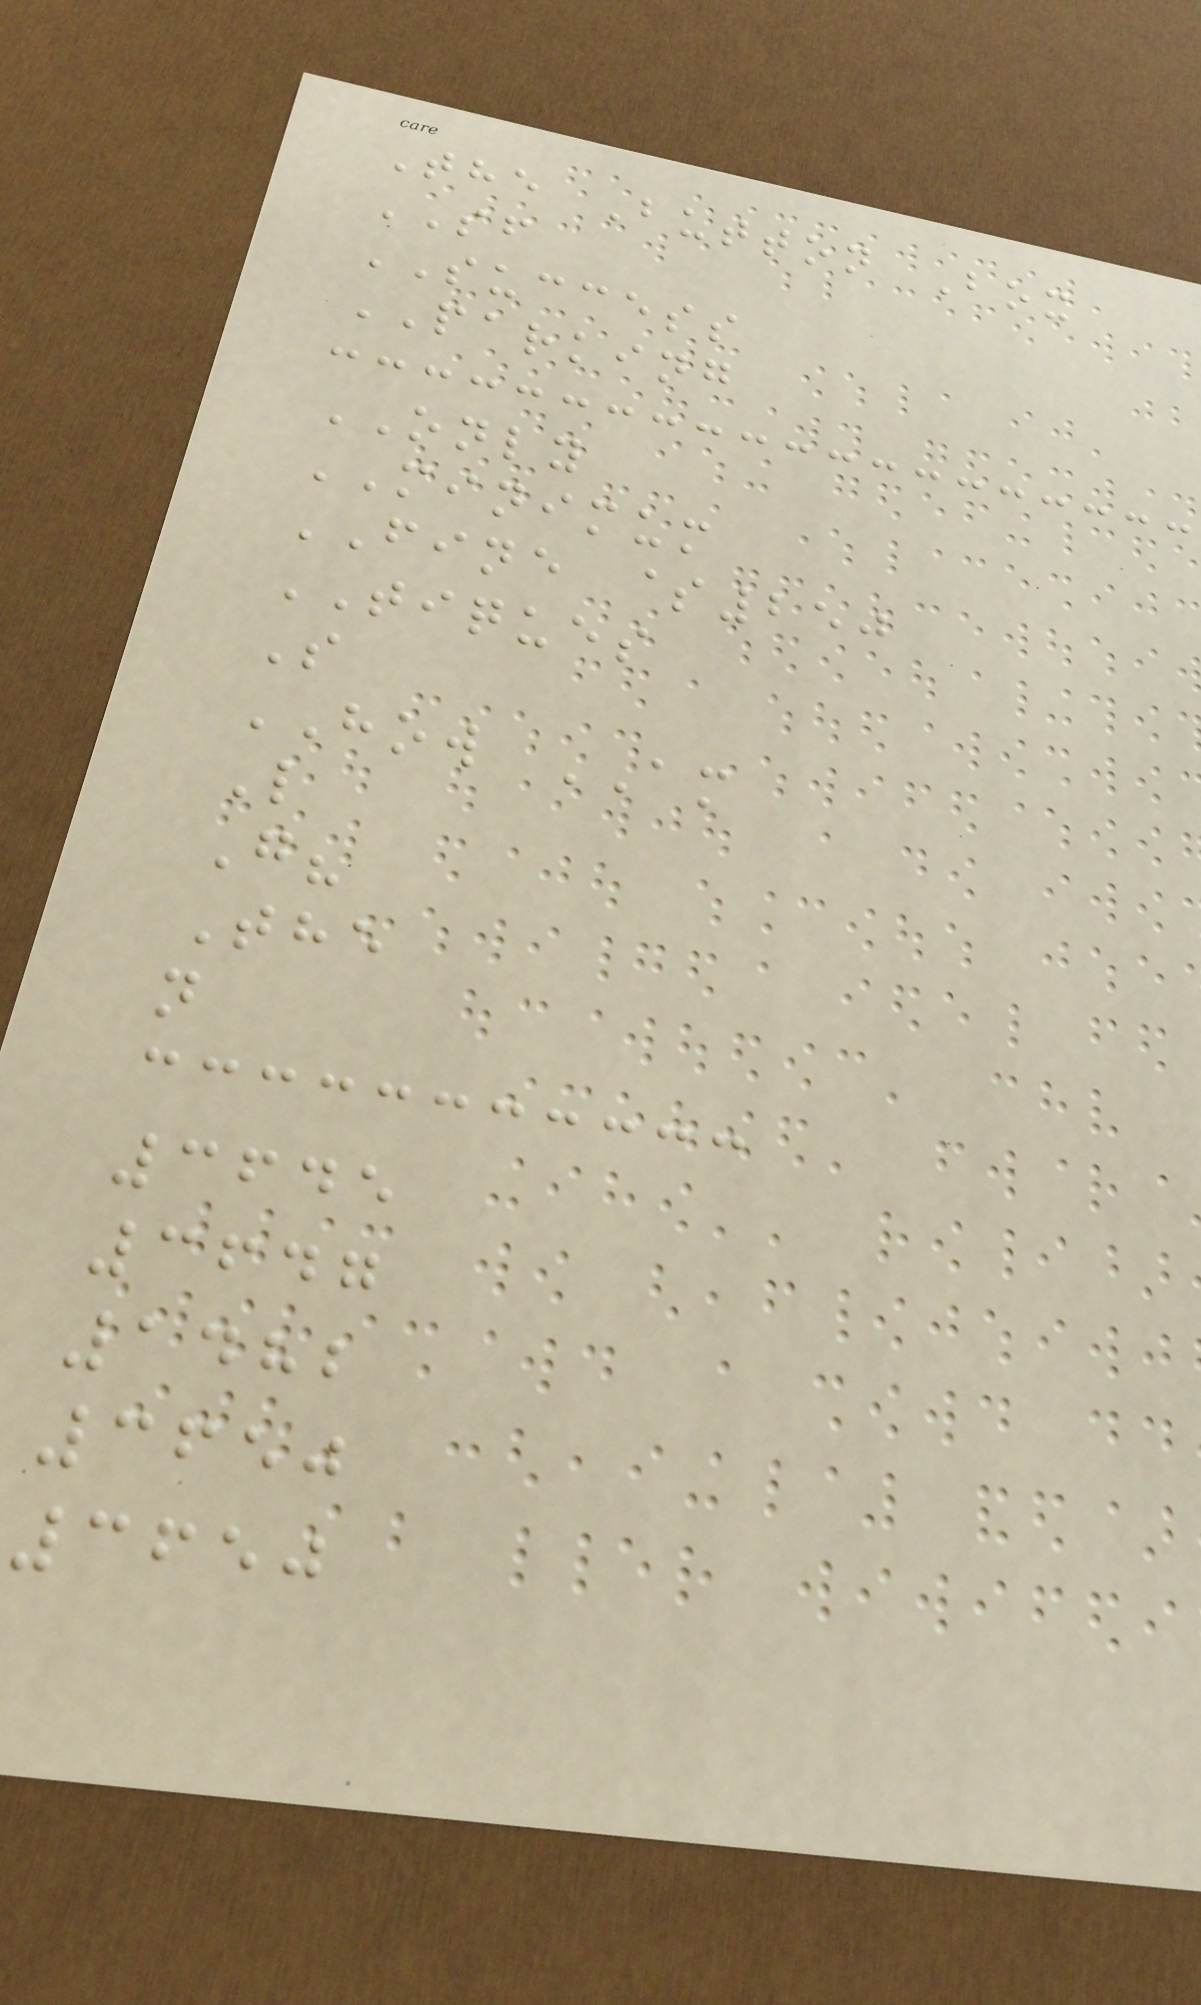The Button Box
SF
SUCCESS
PARKING
ONLY
MINIMUM
FINE $250
TIQUES
S
HOW AM
L
G?
The
n
3645
3647
1482
3650
3650
